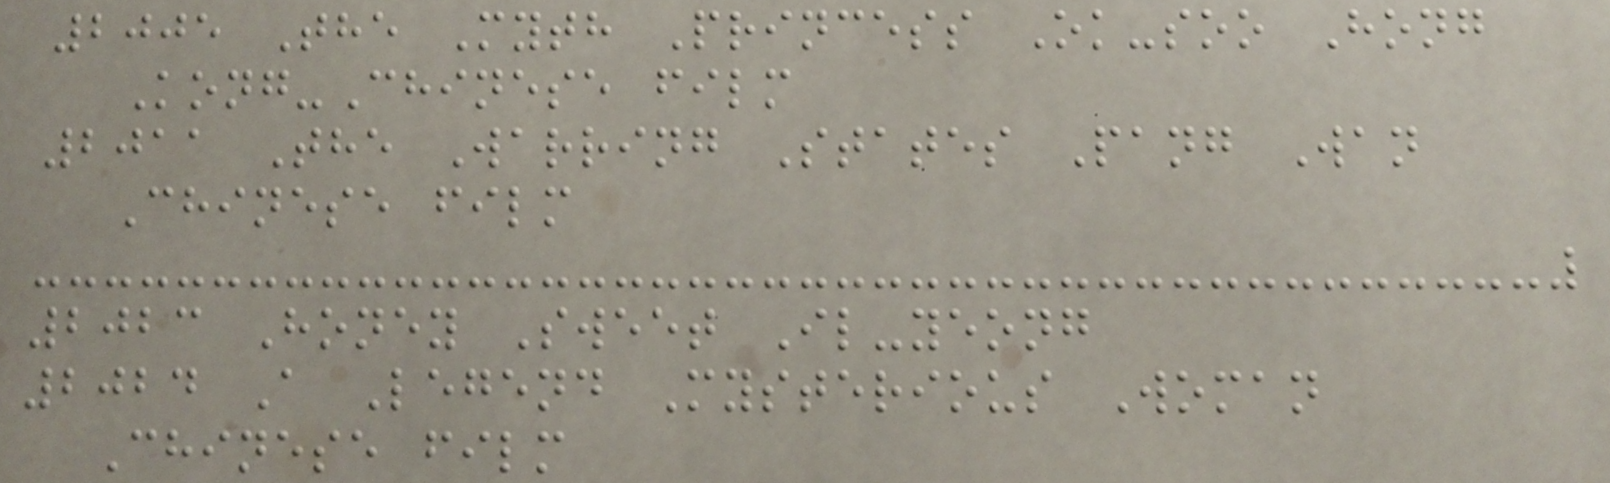2005 The Myth Princess Ok-soo Hong
Kong-Chinese film
2011 The Warring States Pang Wan
Chinese film
2023 Honey Sweet Il-yeong
2024 A Legend Mysterious Woman
Chinese film
